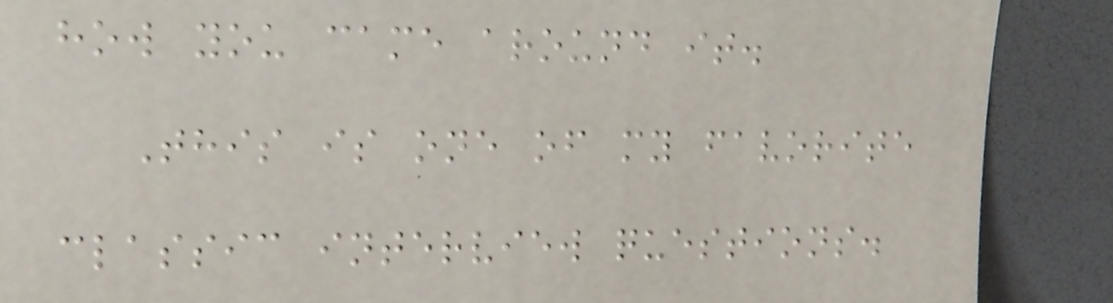how you came around it.
This is one of my favorite
classic interview questions.
